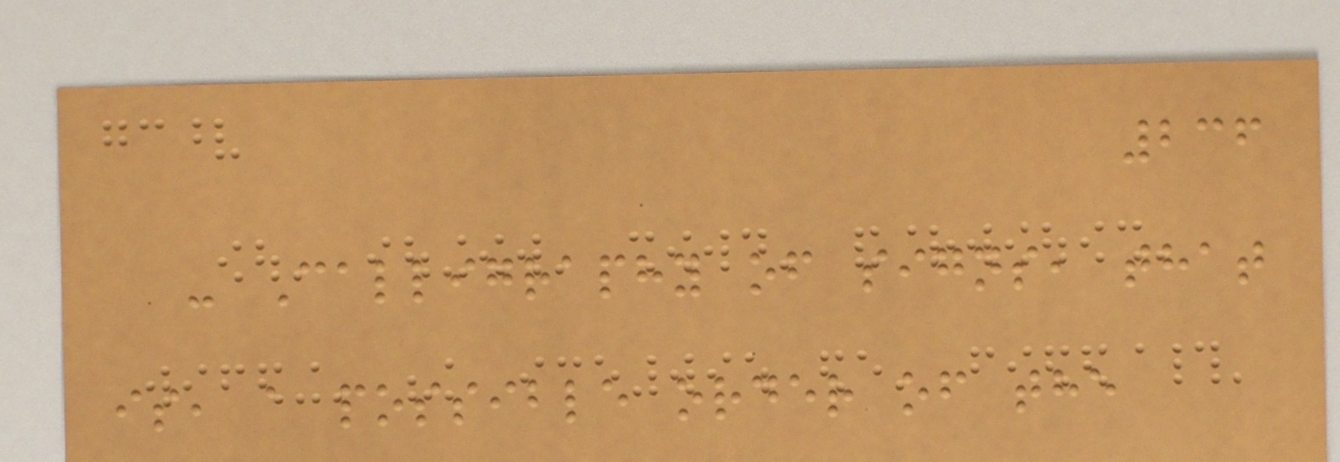236
- Calligraphy of signs, that
is, a possible order of the
